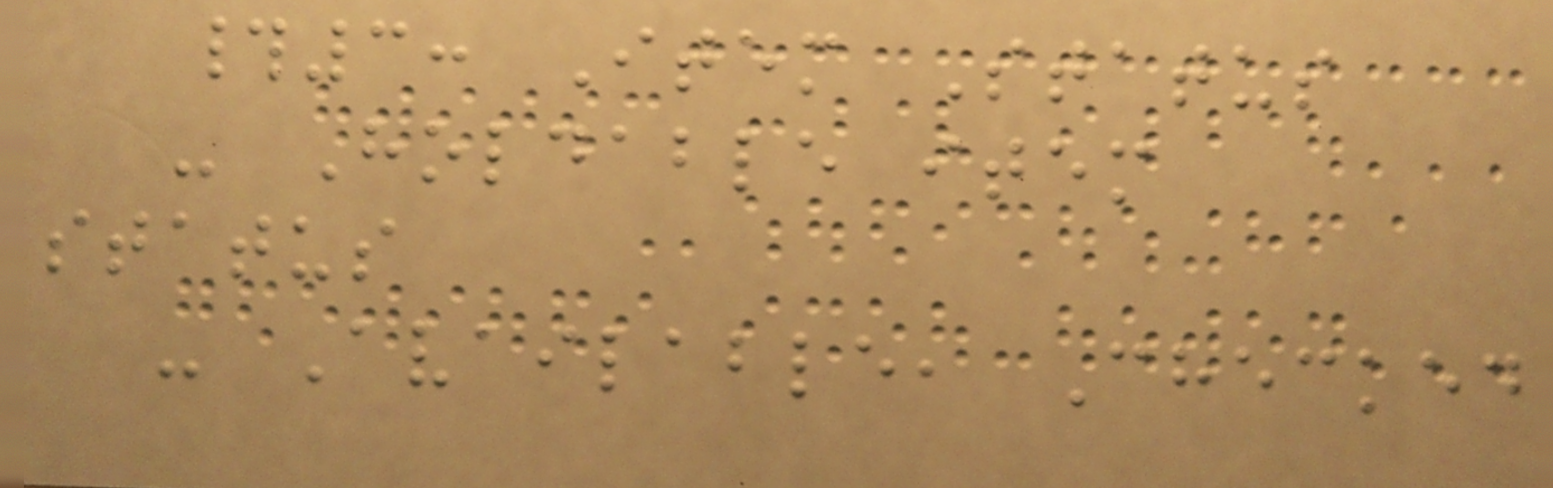#3: Item Status
- Holdable item
status
- Available, Checked
